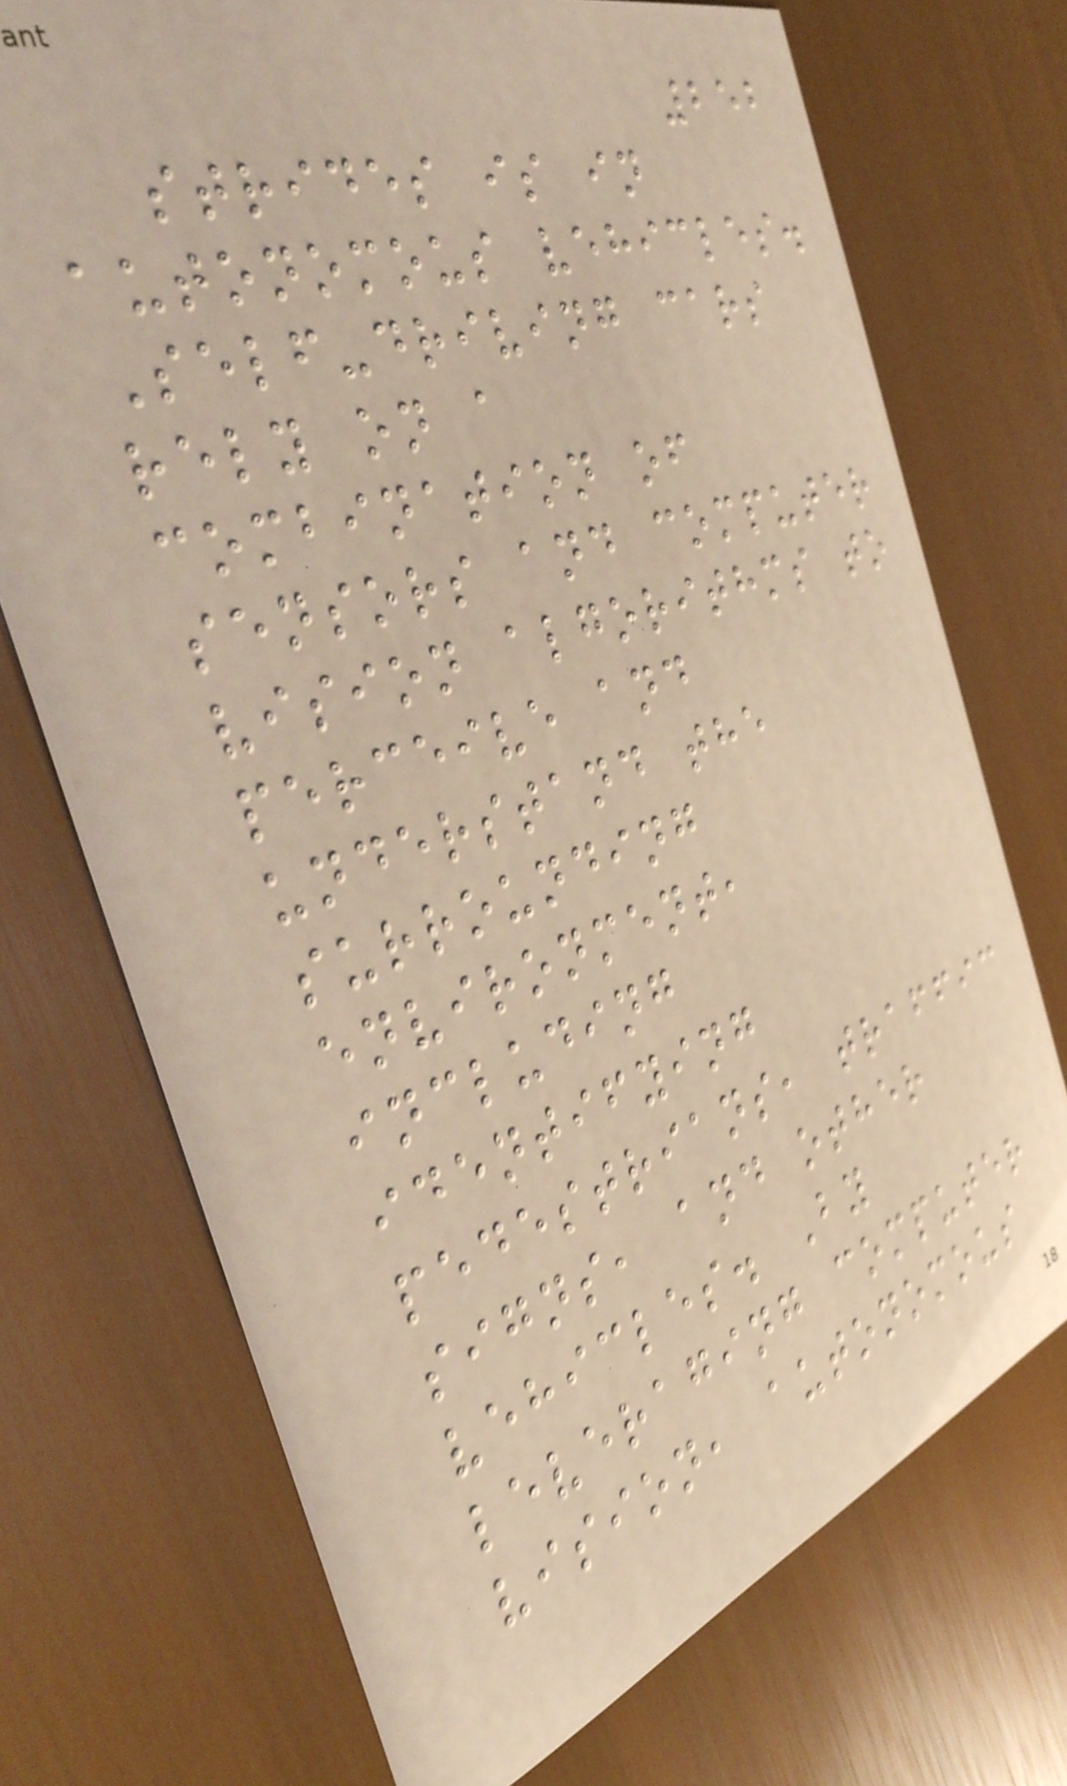252
strides is in
autonomous vehicles.
Self-driving cars
rely on a
combination of
sensors and computer
vision algorithms to
perceive and
understand the
surrounding
environment,
including
identifying
pedestrians, traffic
signs, and other
vehicles. By
leveraging computer
vision, autonomous
